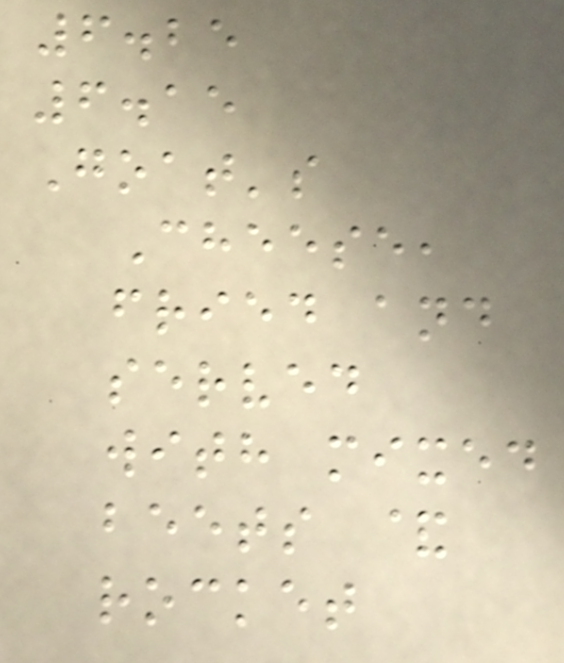6.25
6.15
Goat's
Cheese,
fried and
served
with mixed
beets &
rocket
